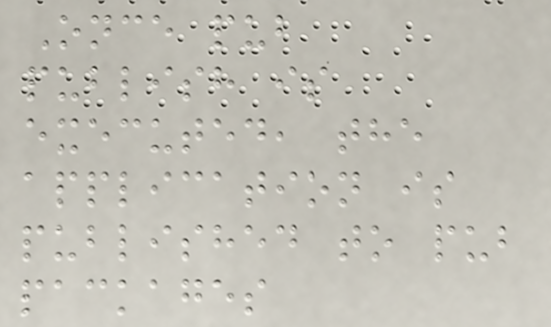Once pub
publish is
executed, the
application is
published to pub
packages
